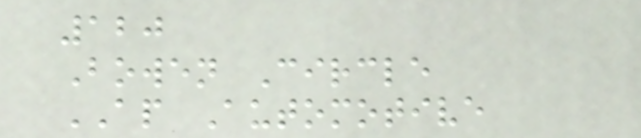120
Bowen Circle
AP Automotive
